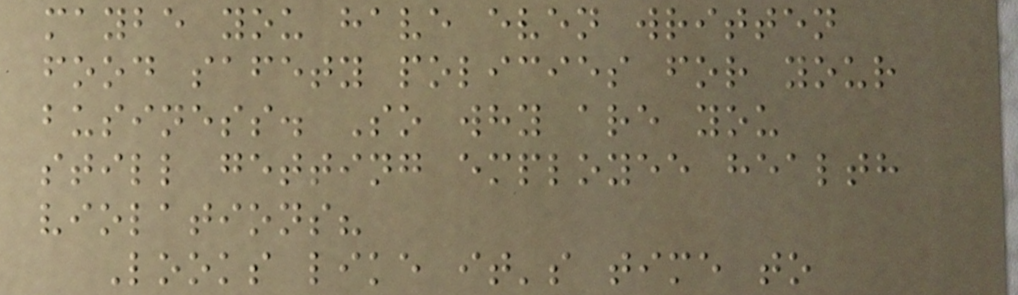maybe you have even written
food safety policies for your
business. So why are you
still getting employee health
violations?
Looks like it's time to
